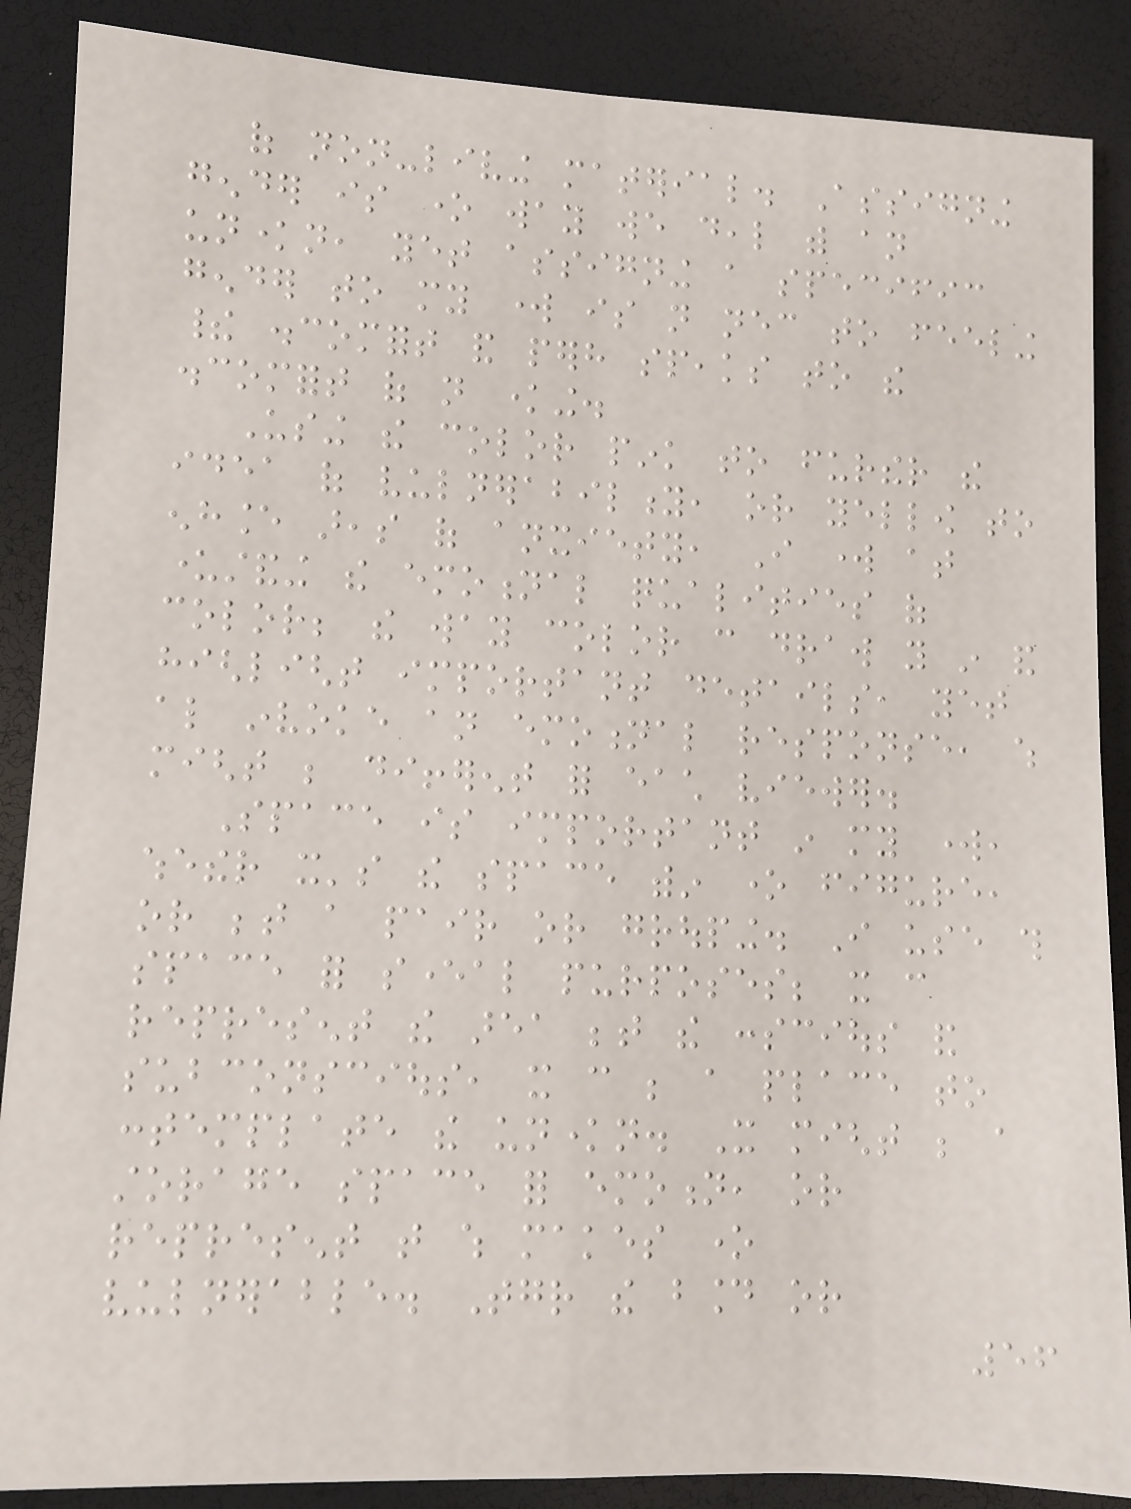of non-living material. Assigning
gender is one way we deal with an
unknown, yet assigning a specific
gender to my work is not necessary to feeling
their discomfort and perhaps speaks to the
discomfort of not knowing.
Using the color pink to further the
idea of vulnerability, or yellow to
enhance areas of anxiety, I work at
understanding the emotional qualities of
color; the way color can draw you in and
highlight important details, yet
also invoke an emotional response, which
might be different for each viewer.
Space is important in my work,
whether it's the space within one figure,
or between a pair or grouping. I use this
space for several purposes; it can
represent the area between the conscious and
subconscious, it can be a place to
contemplate the unknown. It might be a
storage space for emotion, or
represent that which makes one
vulnerable. Together the bound or
56
